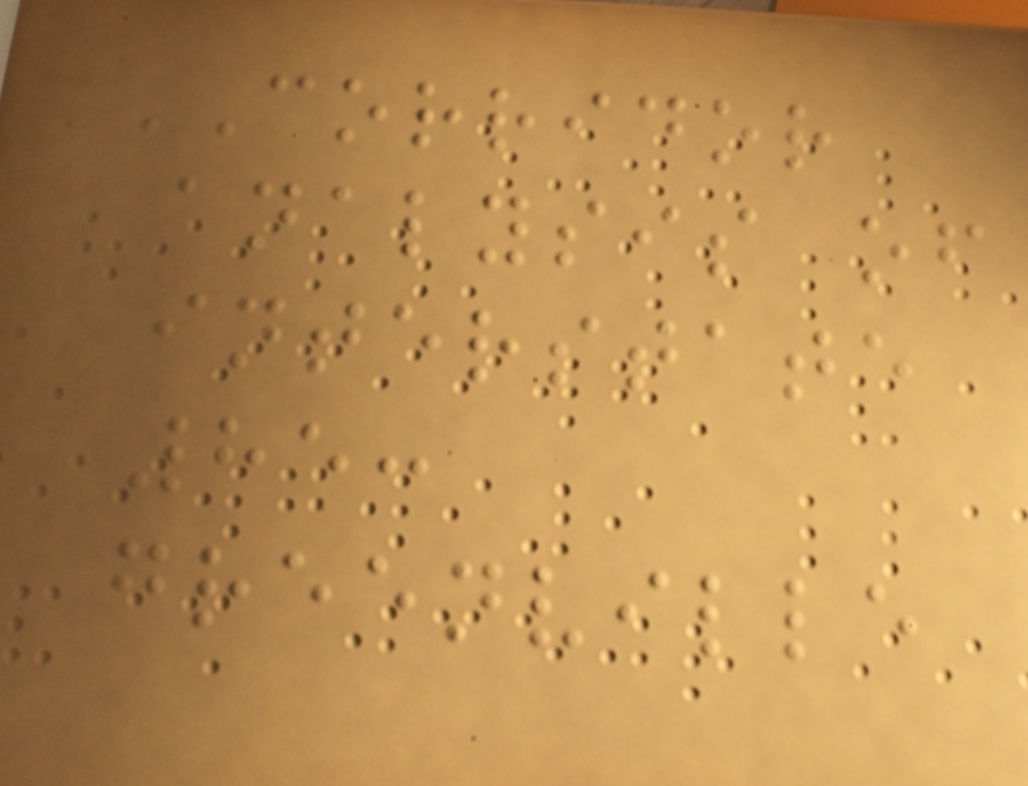CORRIDOR
ANALYSIS OF
INTERSTATE
85:
GREENVILLE
